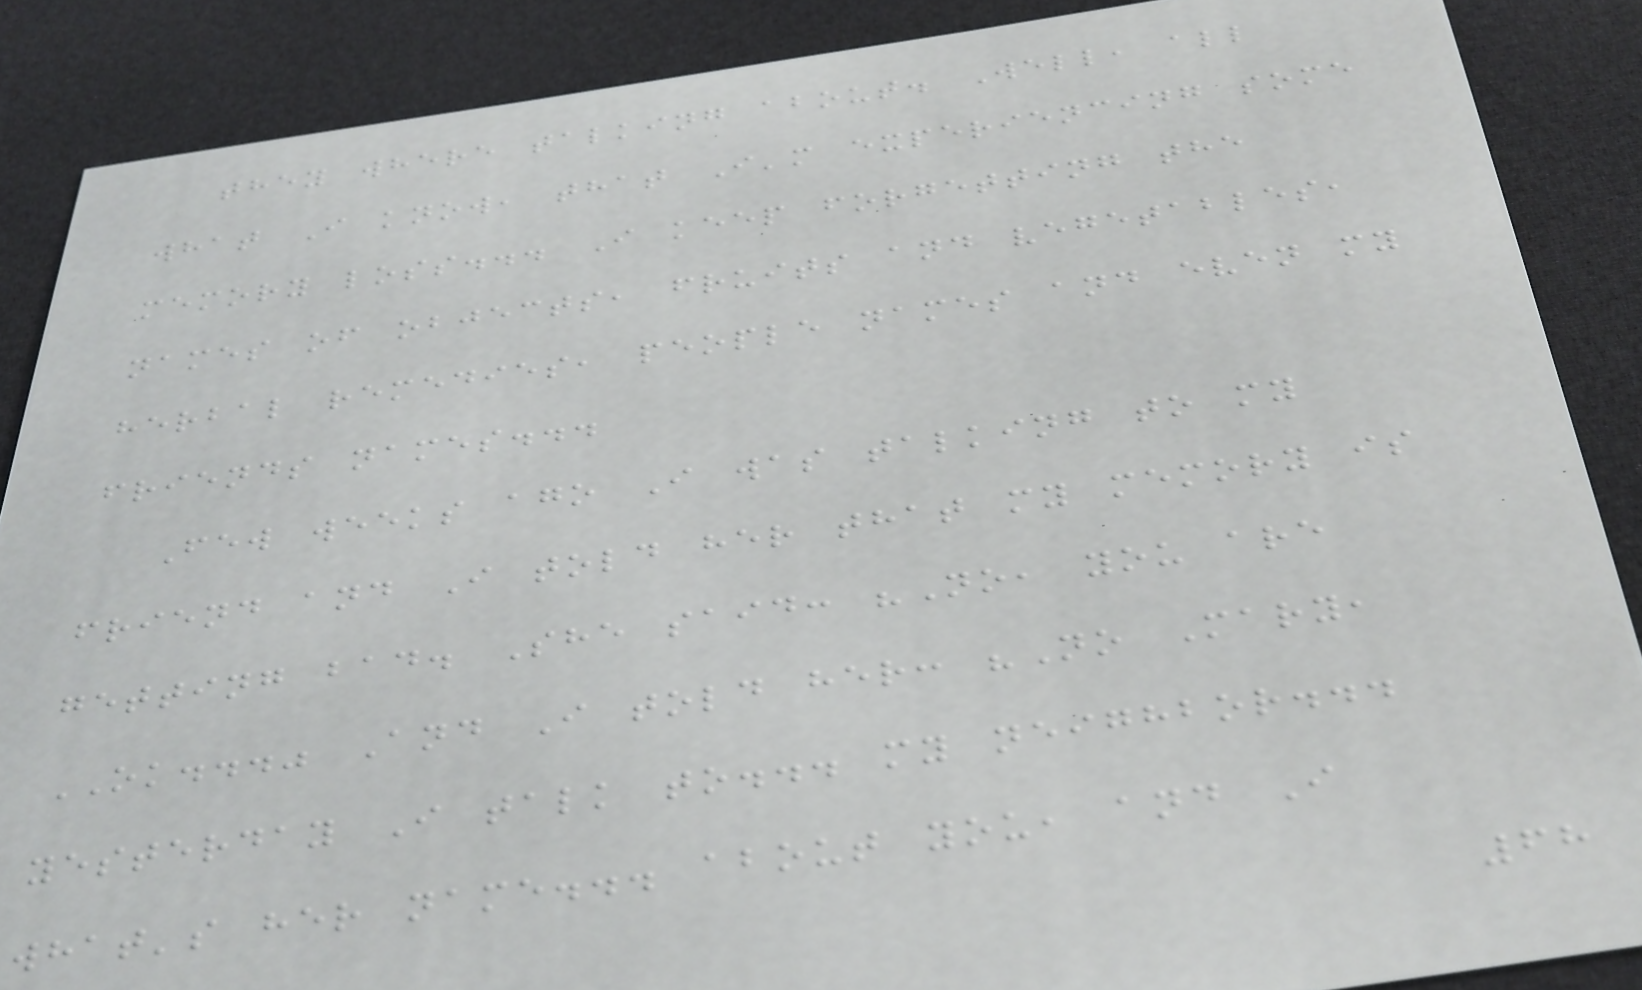they where talking about. Well, all
what I know, that I'm experiencing some
memory loss... I keep forgetting the
names of objects, fruits and vegetables,
herbal remedies, people names and even my
friends names...
Few weeks ago I was talking to my
friend and I told her that my memory is
getting bad. She said: "No, you are
OK..." And I told her: "No Mary,
yesterday I talk to... my neighbor...
what's her name... about you, and I
68
